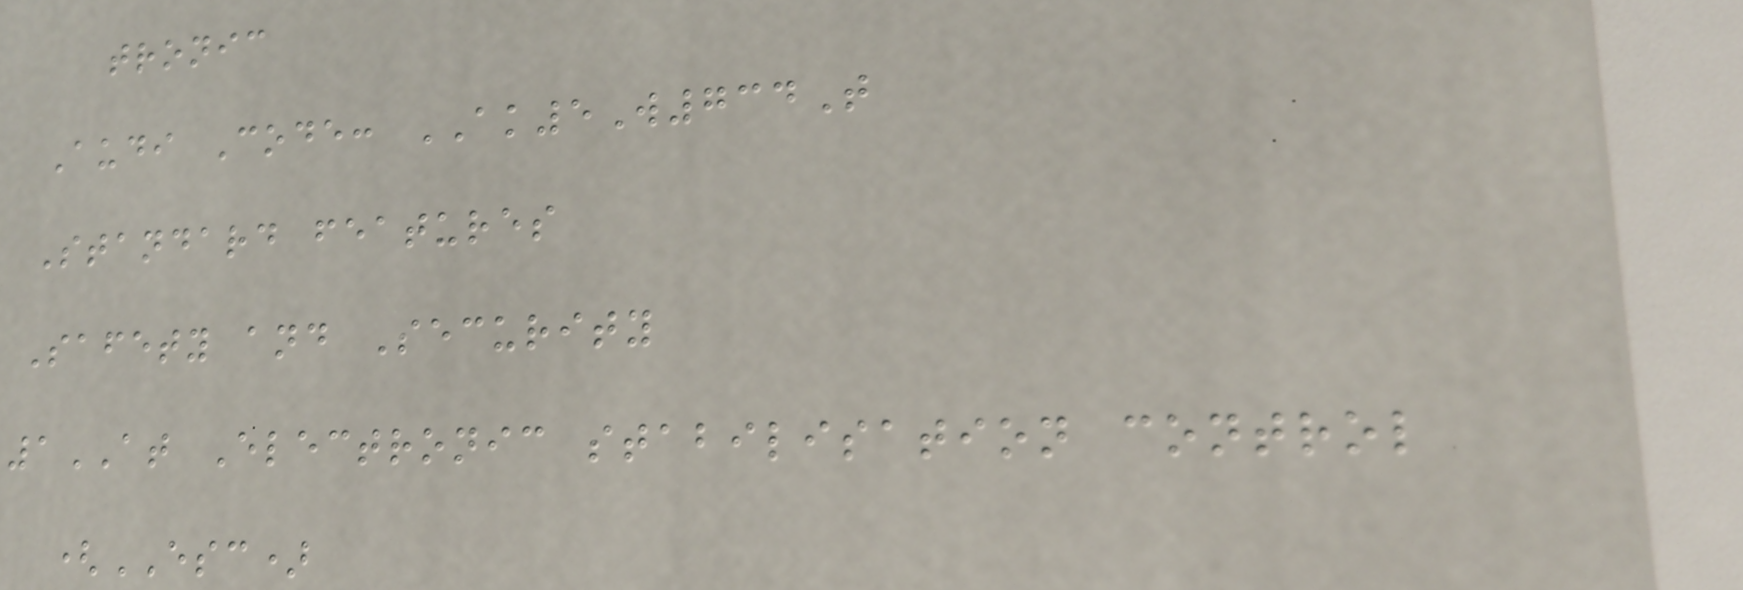tronic
Audi Code: AK5W734T
Standard features
Safety and Security
1AT Electronic stabilisation control
(ESC)
